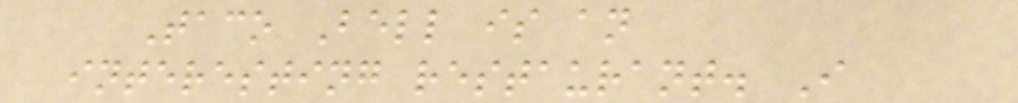Taco Bell is an
interesting restaurant. I
